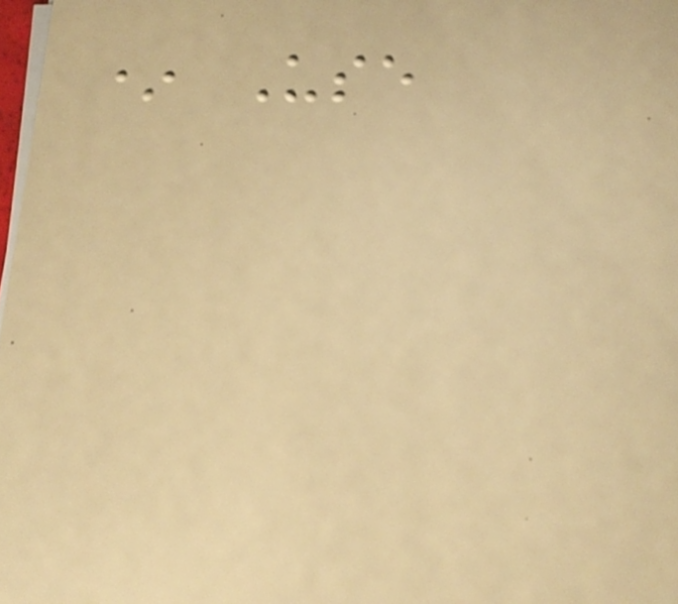* Use
